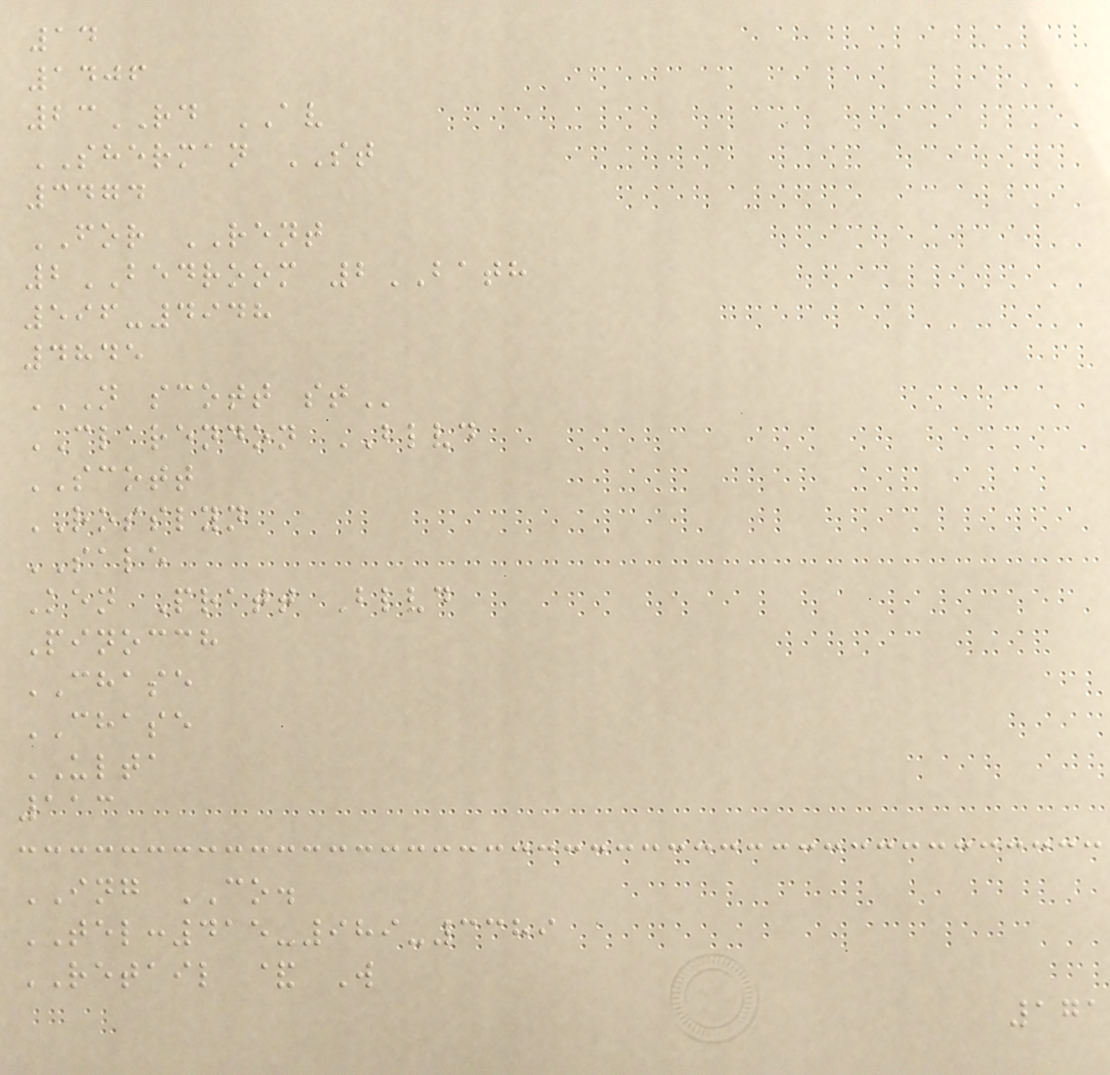14
1406
23RD AV
SHERMAN ST
3474
FOR RENT
2BEDROOM 2BATH
596-4948
4845
N SCOTT ST
CLARENDON BLVD
SCOTT
ROSSLYN
SALE
Ken Pratt Blvd
Pinocch
CHASE
CHASE
ULTA
113
ING CO.
TEL:415-989-3389
RETAIL & W
171
